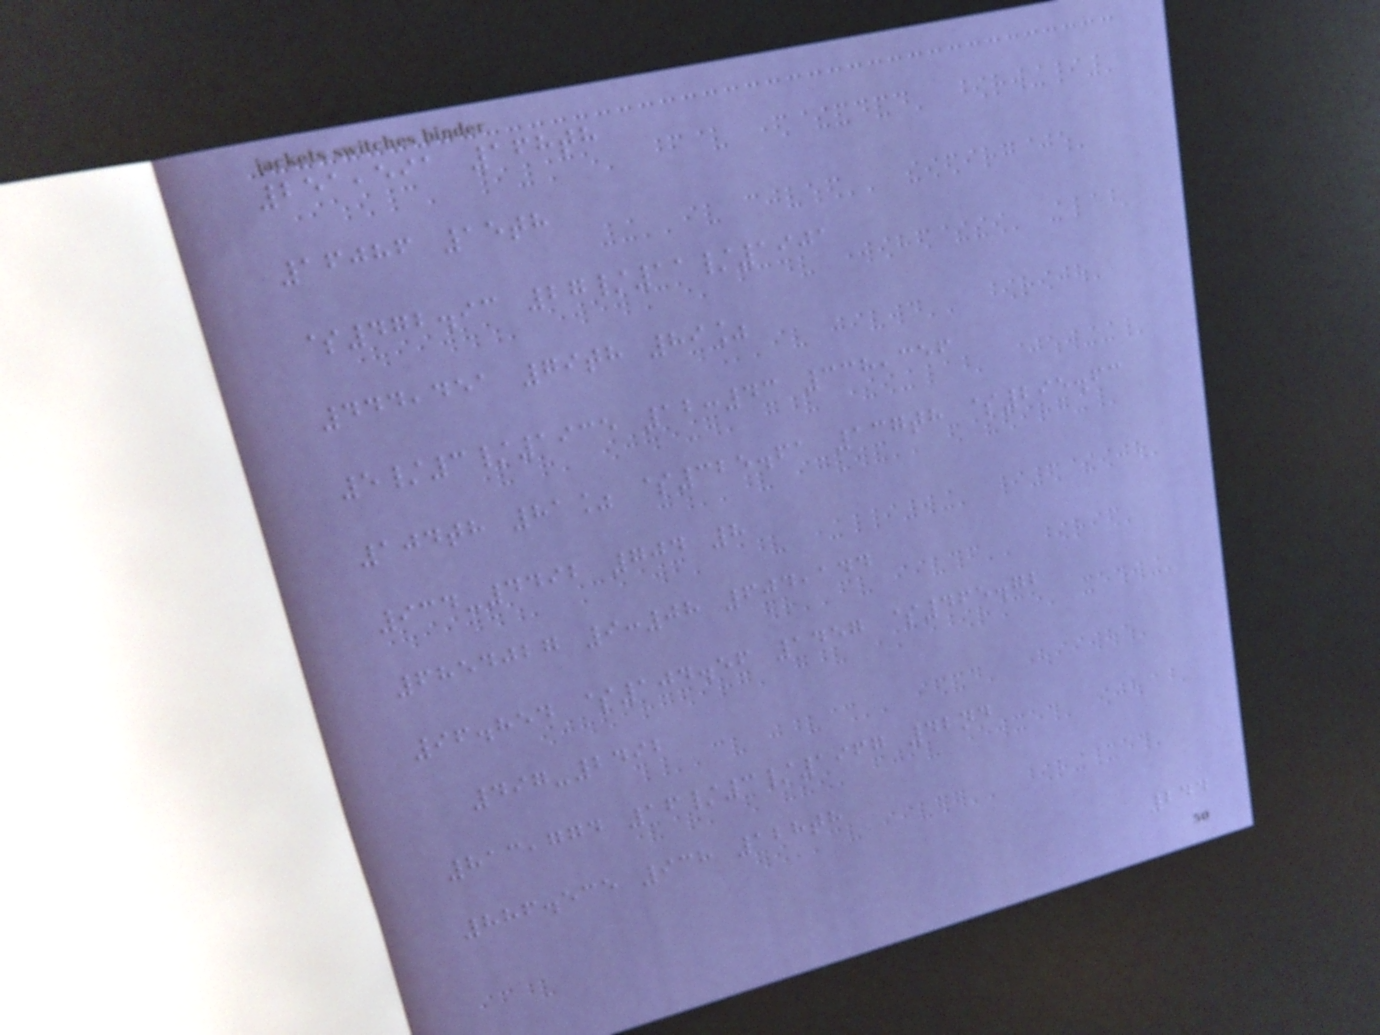251,591 168th
16086 15th
$472.93 27/11/1901
444,451 79th 89%
5/3/1935 12:43 338,356
104th 81% $325.61 137th $295.63
934-4492 704 8
6854027 9:08 604,144
96.854 $104.56 1457 $465.72
497-2492
813,774 16/3/1967 42nd
886.535 938 128th
244
